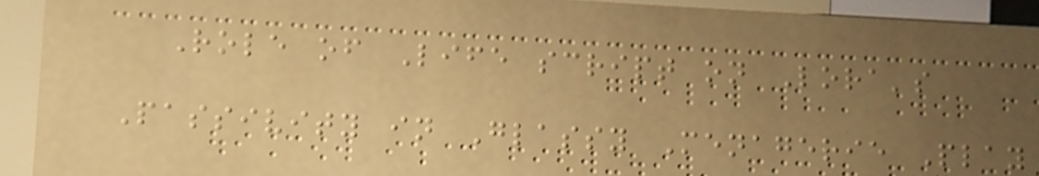Role of Life script on Lora's
Passivity in Glassy Menagerie Play
